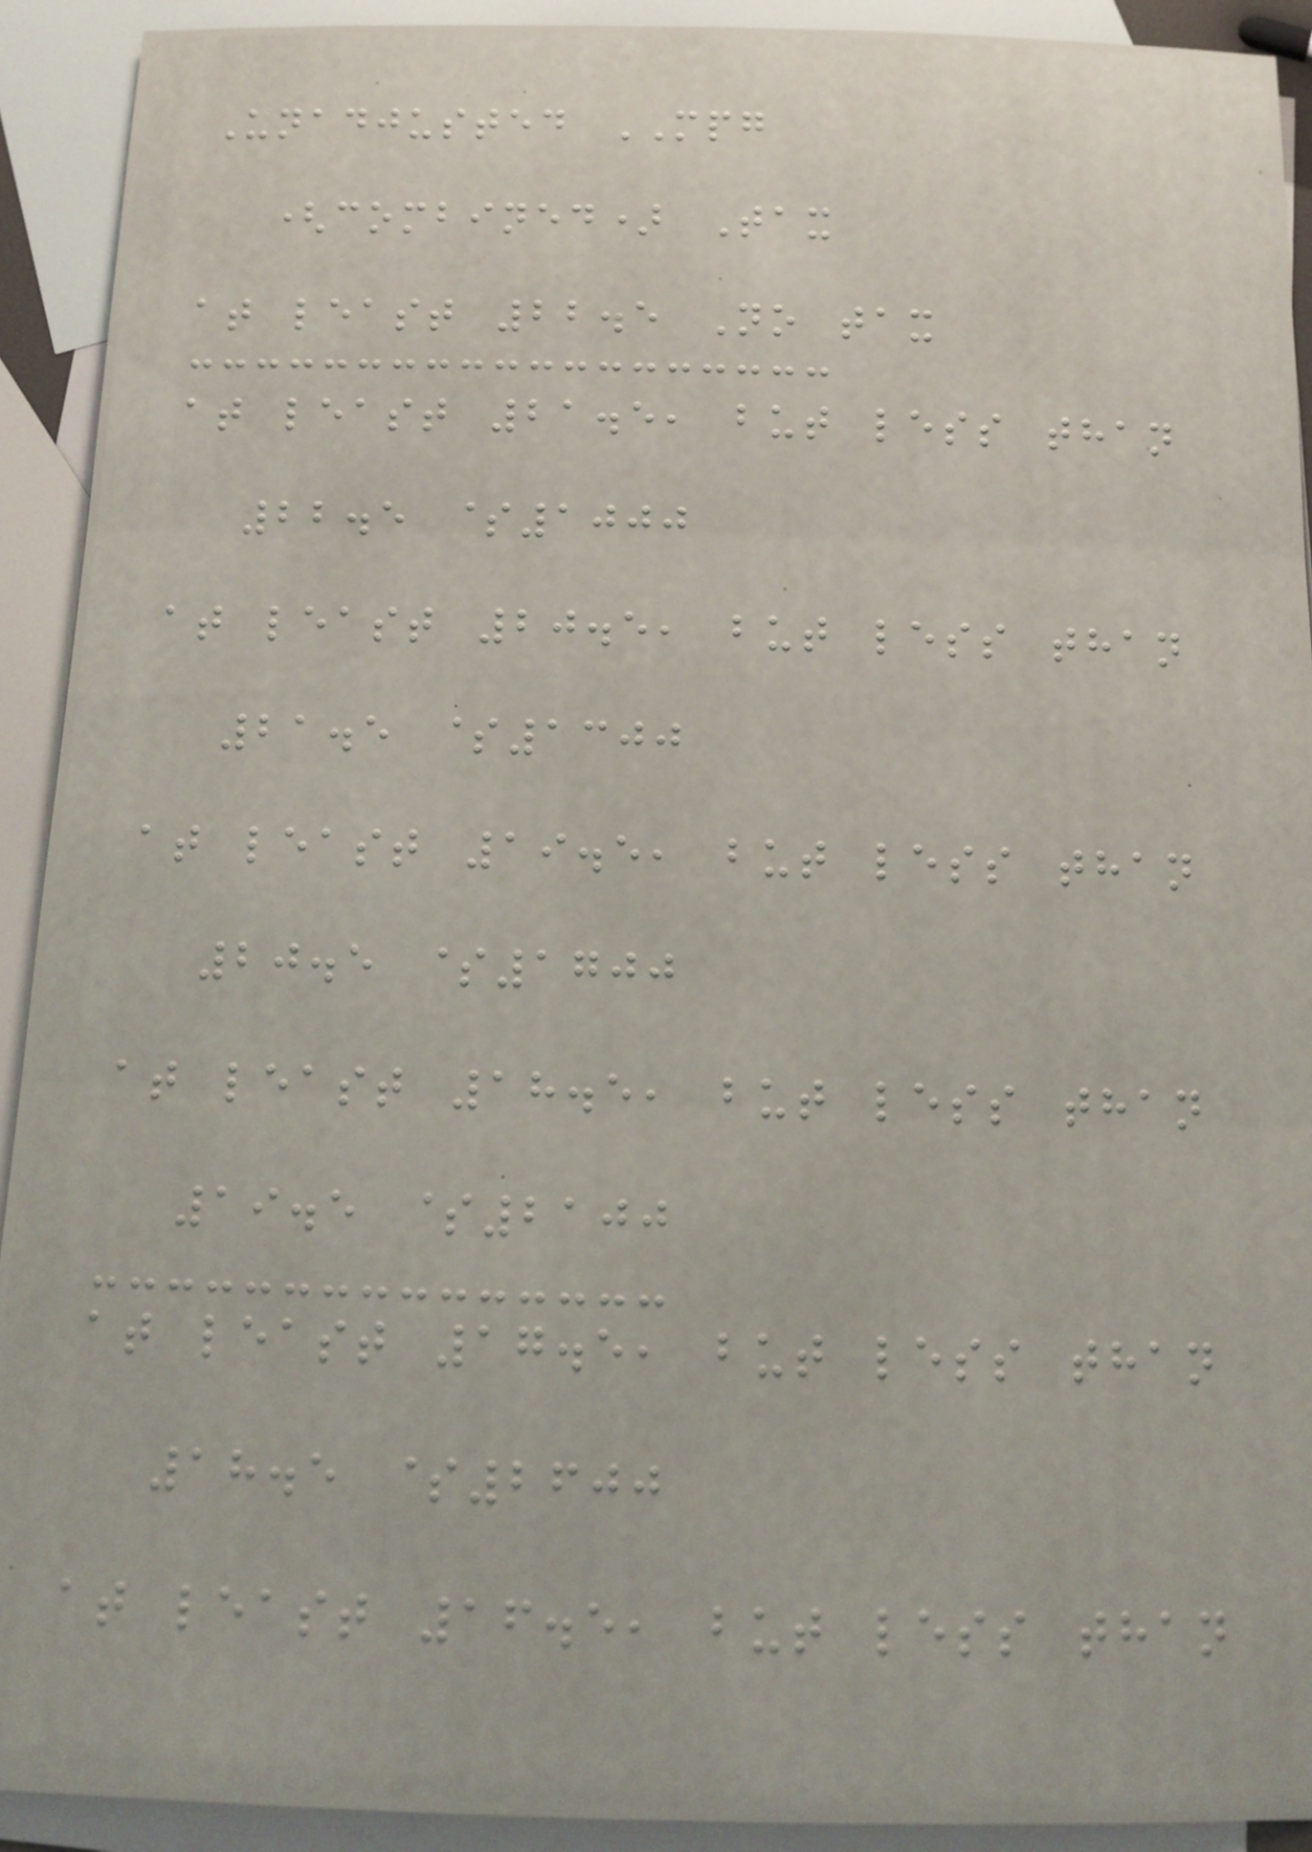Unadjusted MPG
(combined) Tax
at least 22.5 No tax
at least 21.5, but less than
22.5 $1000
at least 20.5, but less than
21.5 $1300
at least 19.5, but less than
20.5 $1700
at least 18.5, but less than
19.5 $2100
at least 17.5, but less than
18.5 $2600
at least 16.5, but less than
